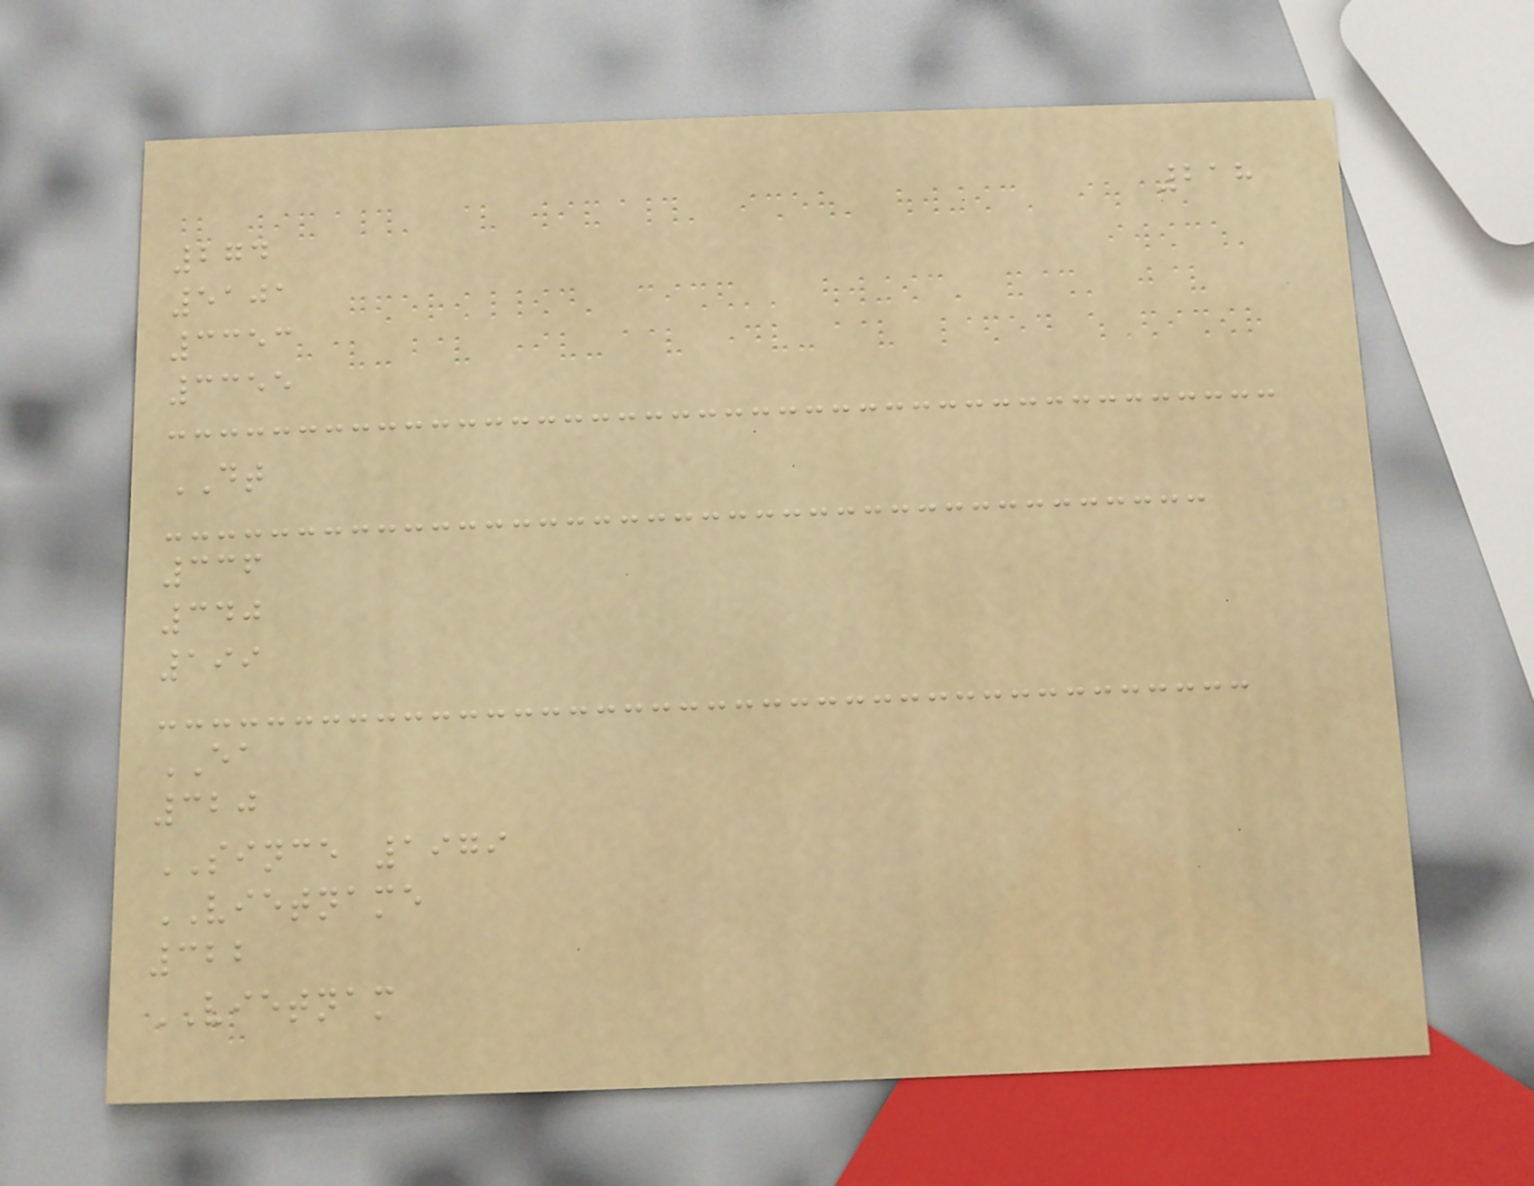218
274
5101
3353
3355
DT
336
340
199
EA
320
SINCE 1979
VIETNAME
322
VIETNAM
